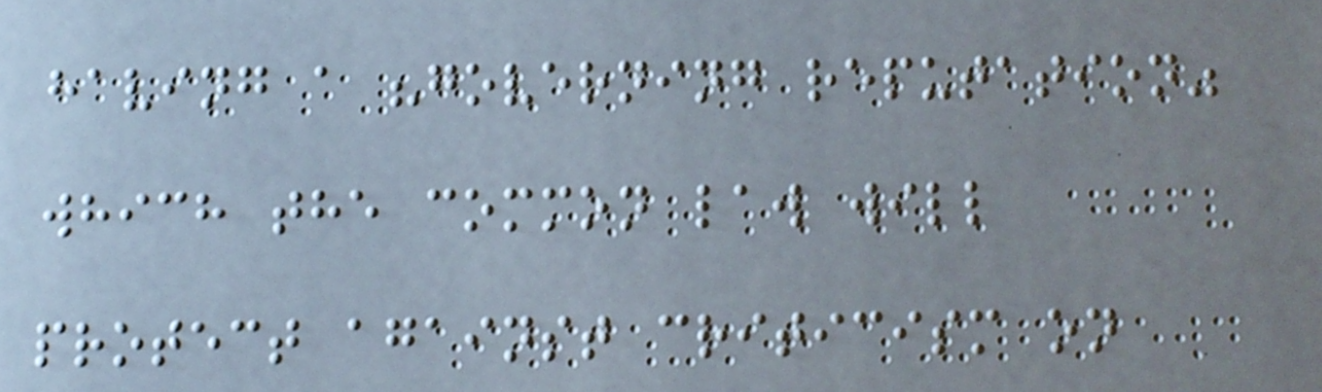having a "governing reputation"
which the common law will
protect against criticism on
